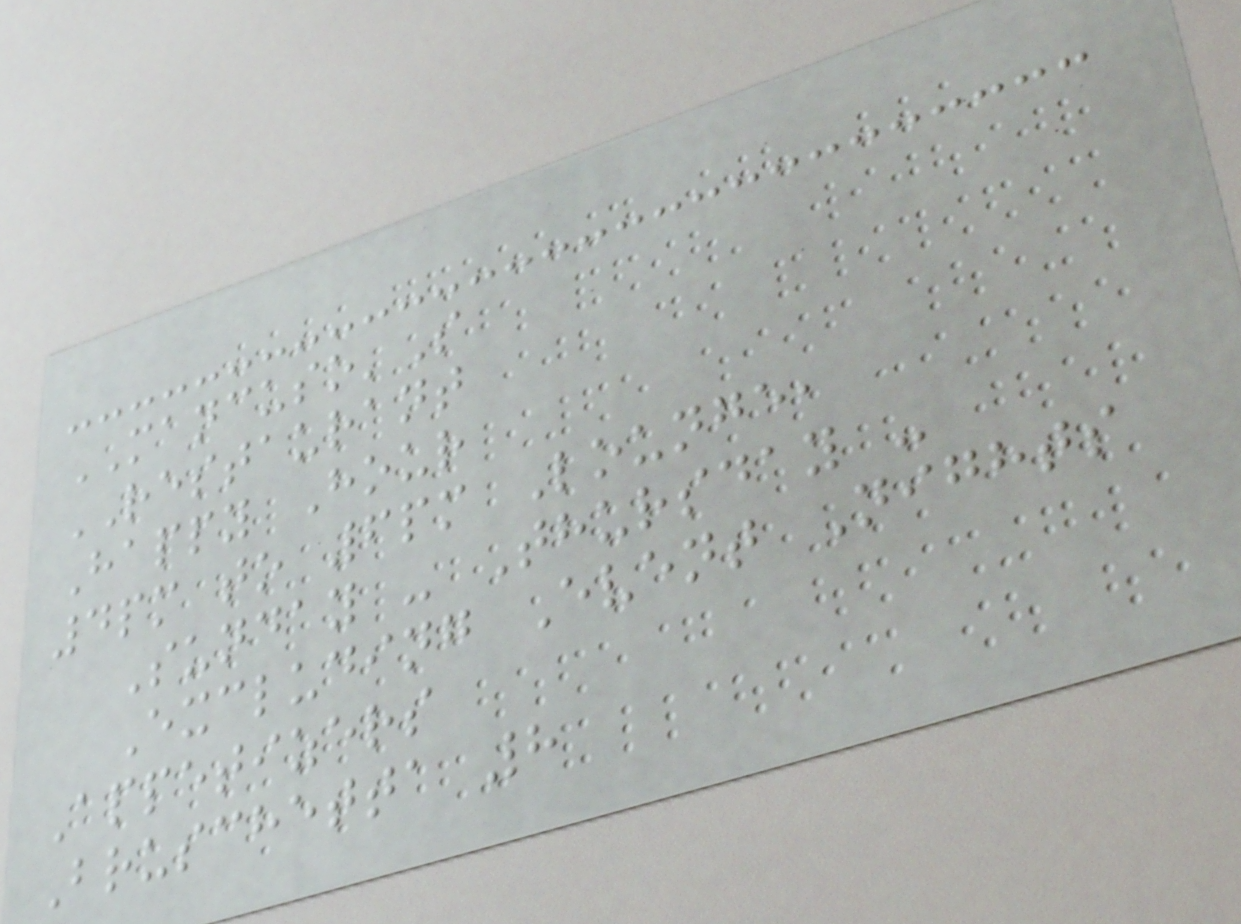MANCUSO'S
RESTAURANT
Happy Hour
4pm to 6pm Lounge,
Sunday - Thursday -
Excluding Event Nights
Appetizers
Bruschetta 8
